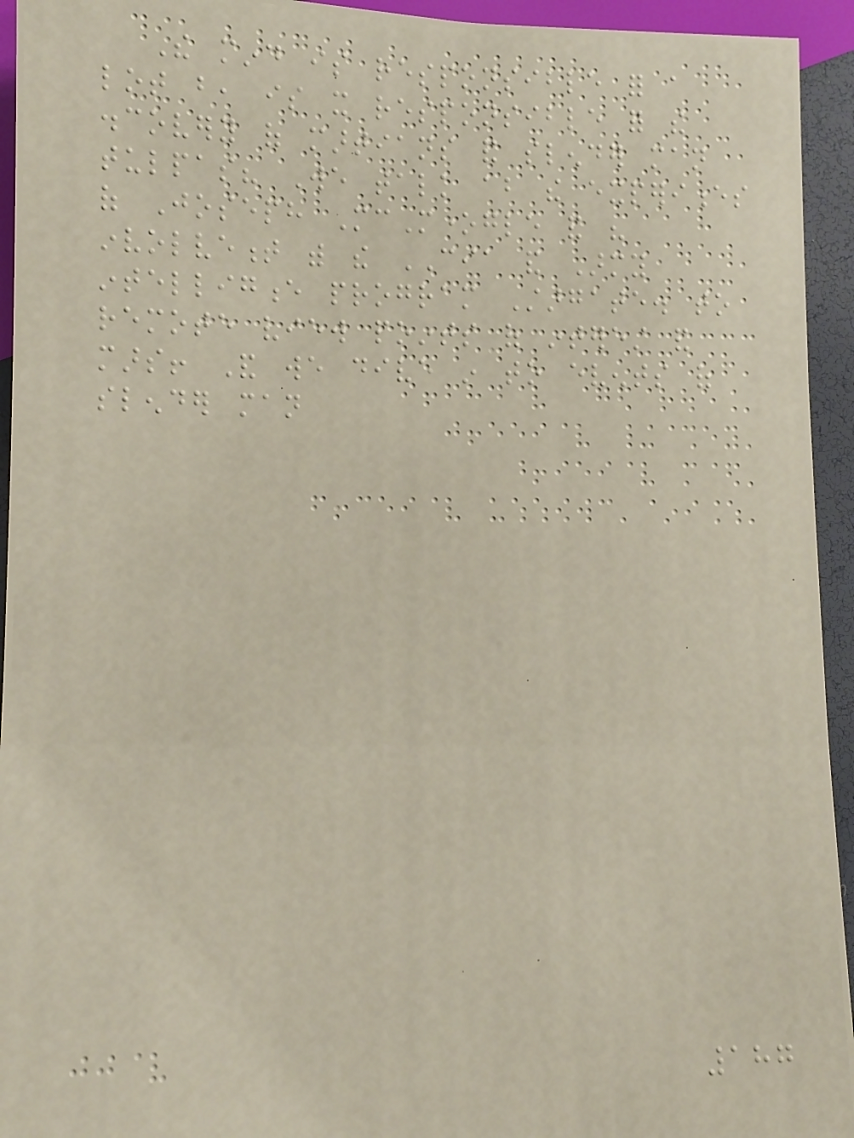The mind is responsible for a
lot but, is it responsible for the
discovery of martians and slender man
tulpas? We talk about the experiences
of Joseph McMonegle and his
involvement with the CIA and Army
intelligence program Stargate. to
remote view points of interest and
mars! And we dive in to events of
slender man
187
